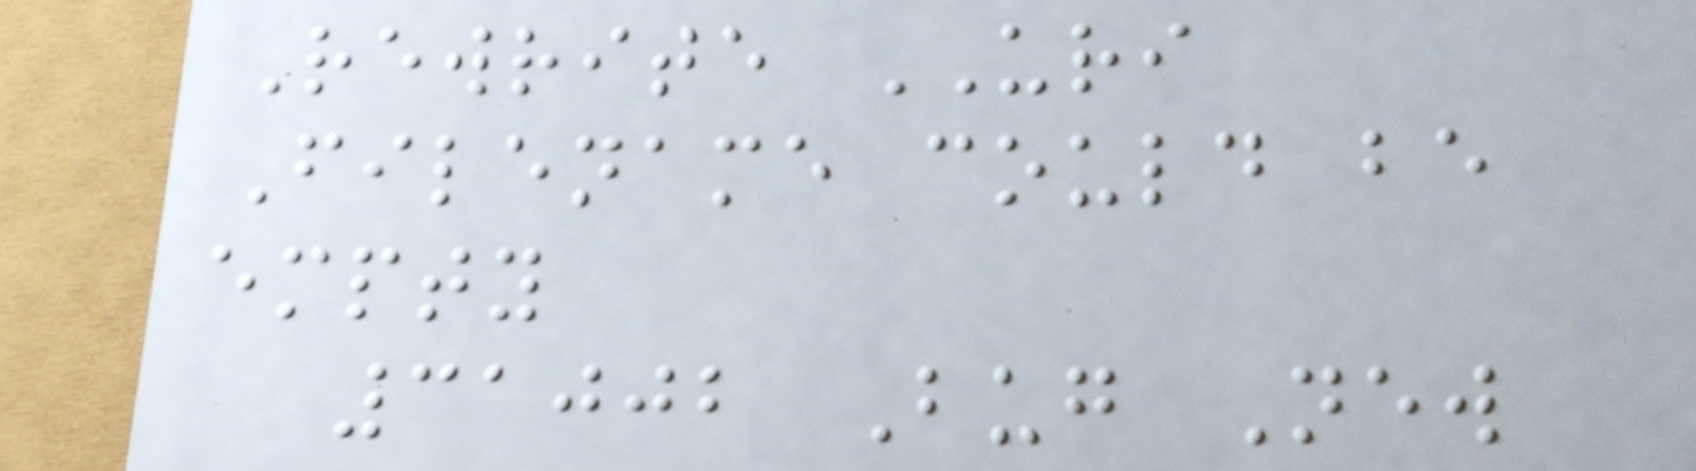Rewrite URI
Filename could be
empty
31002 Bug New
